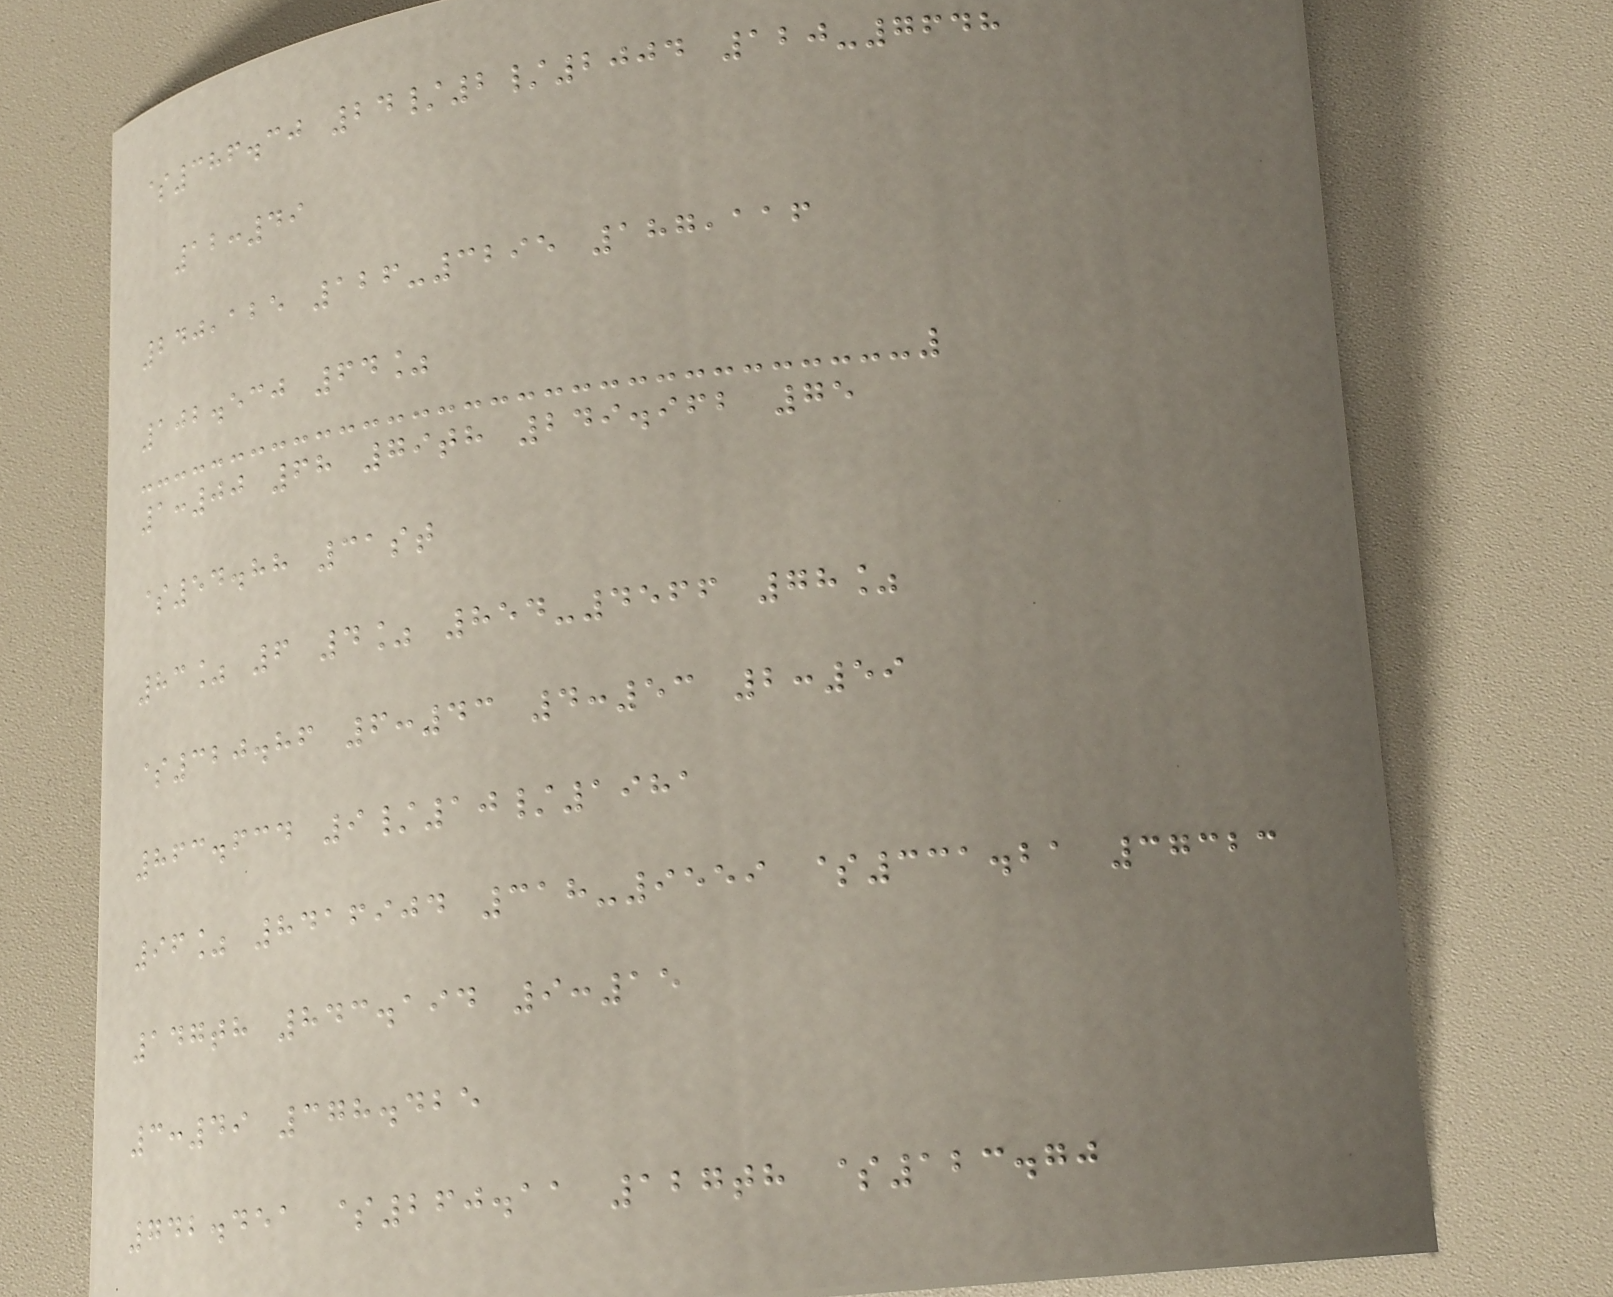$386.30 24/2/2004 120-7648
12:49
240,125 126-3295 187,116
102.530 64%
1:00 68 79th 249.962 75
$54.88 31st
83% 6 4% 854-4566 78%
$320.86 6:43 4:53 2:59
863.634 9/10/1981
96% 8416904 318-9559 $331.21 37323
147th 843.194 9:15
3:49 378.425
742.451 $260.11 127th $123.70
